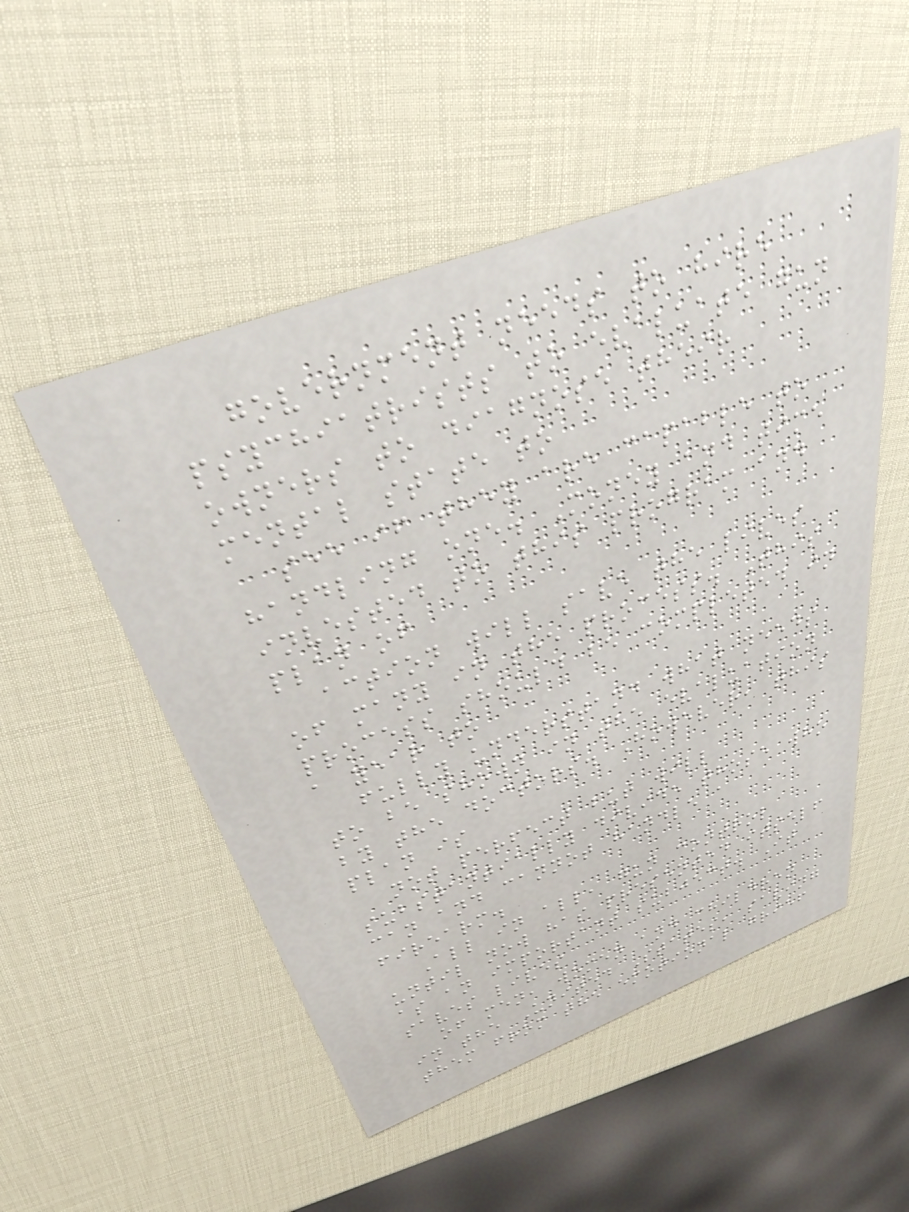government needs to hire
psychiatrists to evaluate gun
owners to diagnose their
mental state to
see if they are capable to
handling one. Money and time
invested to this program and
plan of
action will save the lives
of many in the process. This
process should be completed in
a year to
fully understand what needs
to be shown in the evaluation
by the doctors. However, this
plan is
not perfect but will
substantially divide those who
can and cannot handle a
firearm.
All in all, gun control
until now has presented itself
as an important subject. It
saves lives
of men, women and children
in the United States, saving
them from the emotional grief
